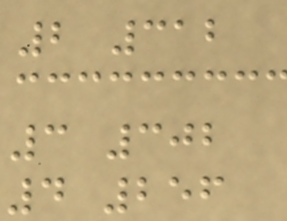2 312
3 302
4 256
